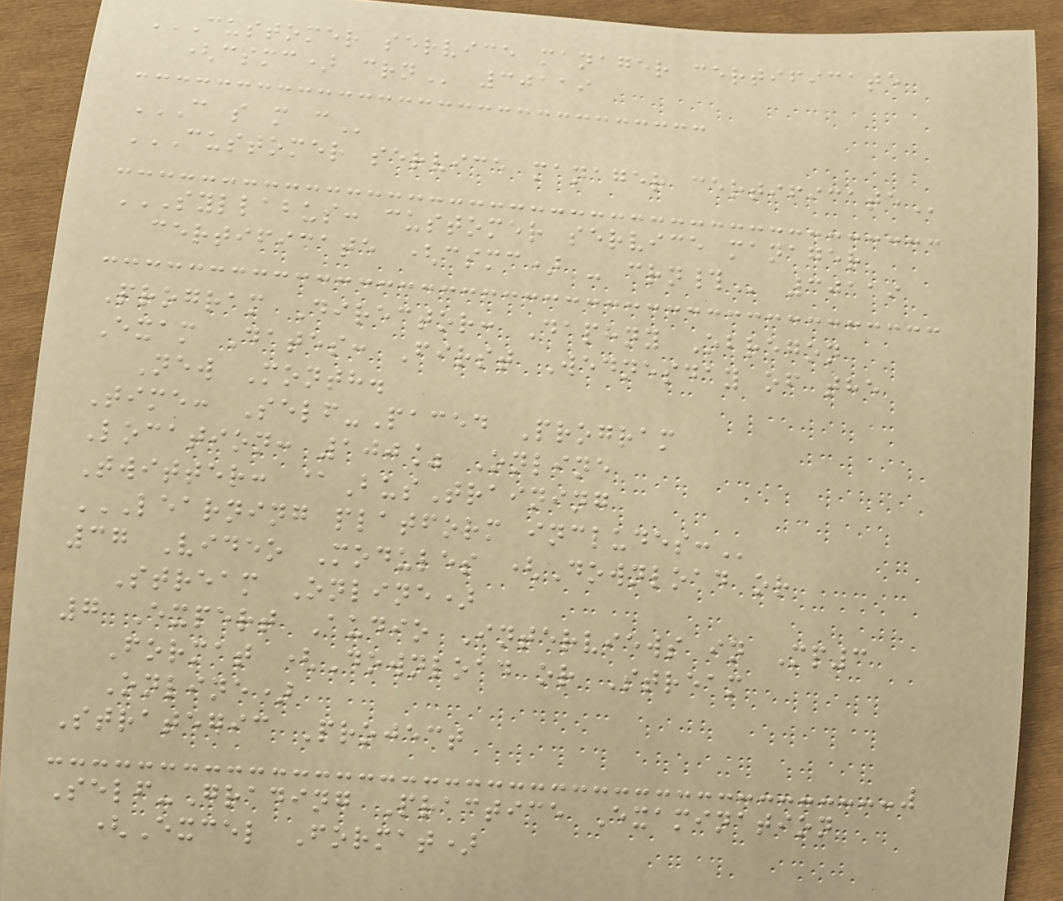CUSTOMER SERVICE MANAGER CERTIFICATE
(CSMC) CRN 30119
C S M C
CUSTOMER SERVICE MANAGER CERTIFICATE
SYLLABUS: CUSTOMER SERVICE MANAGER
CERTIFICATE (CSMC) - CRN# 30119
Program Director: Daphny Obregon
Exam Dates: First Wednesday of the
New Month.
Time: Self-Paced Program
Location: 100% Online
Twitter: @BusTraining
LEARNING PLATFORM INCLUDES:
37 Video Modules (Download or
Stream Online)
7 Expert Audio Interviews in Mp3
Format (Download or Stream
Online)
Strategic Project
Self-Grading Practice Examination
(Excel Format)
